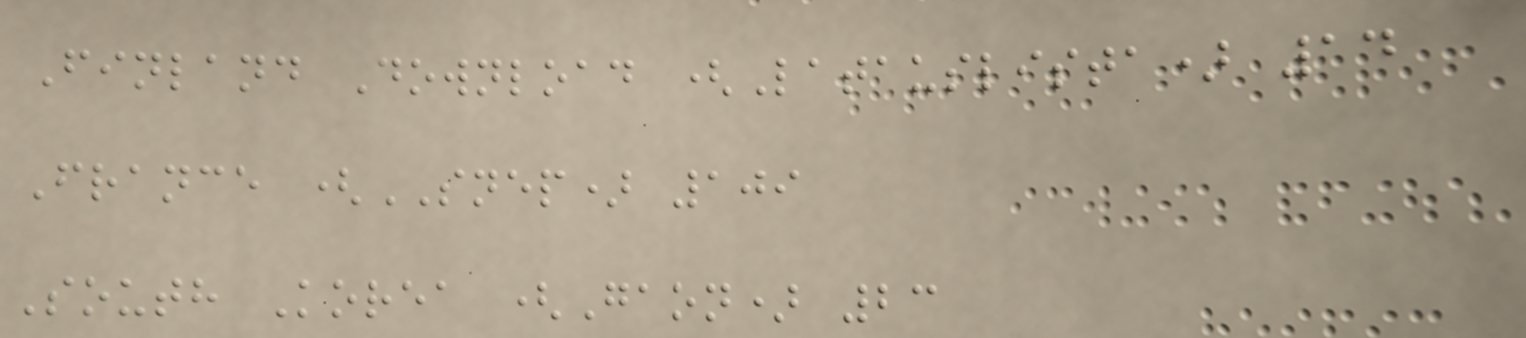Finland Download (Latauslista) 14
France (SNEP) 109
South Korea (Gaon) 23
